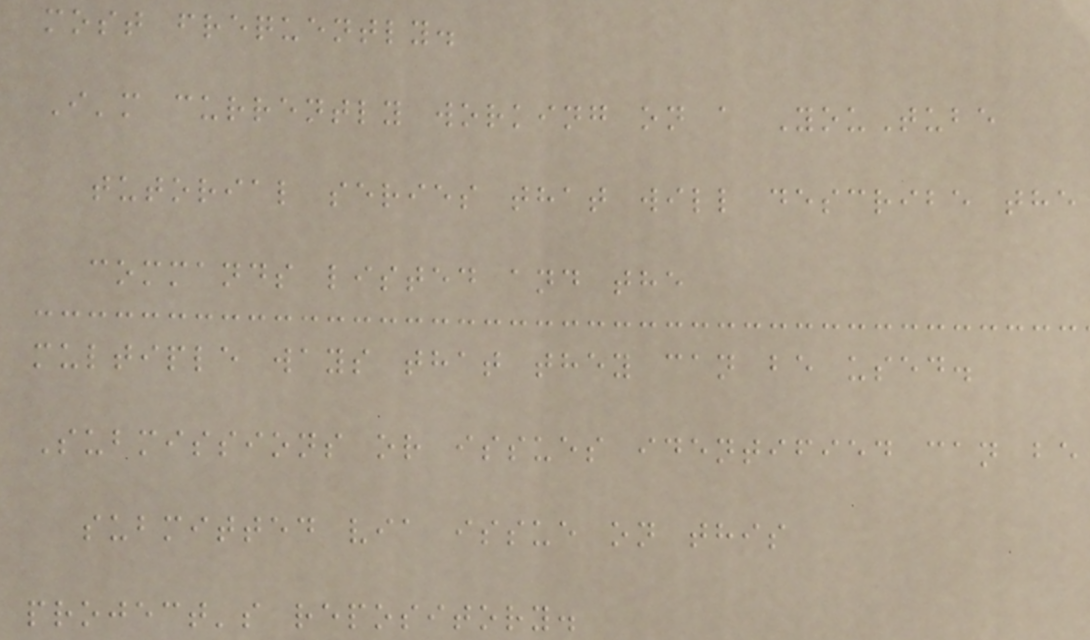most frequently.
I'm currently working on a YouTube
tutorial series that will describe the
commands listed and the
multiple ways that they can be used.
Submissions or issues identified can be
submitted via issue on this
project's repository.
